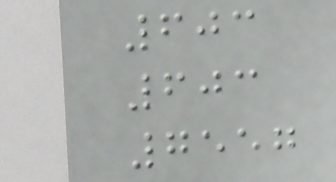603
603
7557
